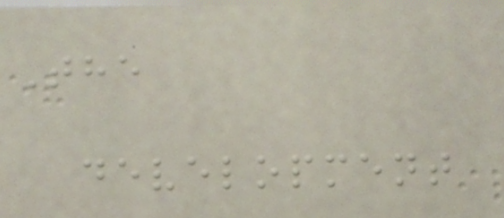The
development
